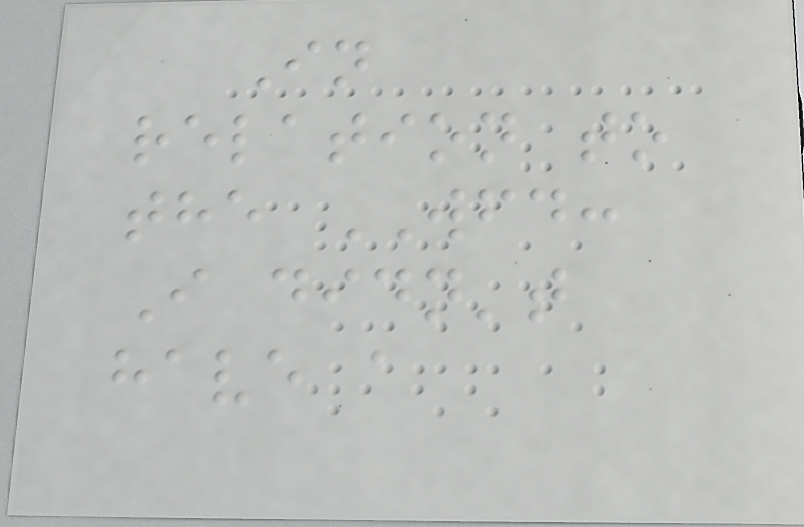In
relation to
the WFD:
I didn't
have a
